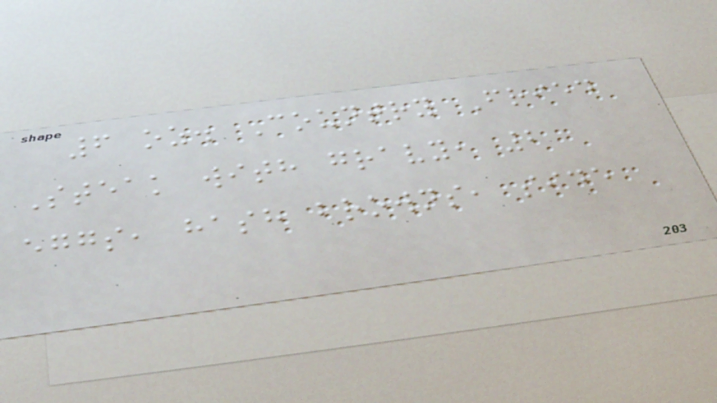6 oz. Country Fried
Steak with gravy, 2
eggs, hash browns, side
